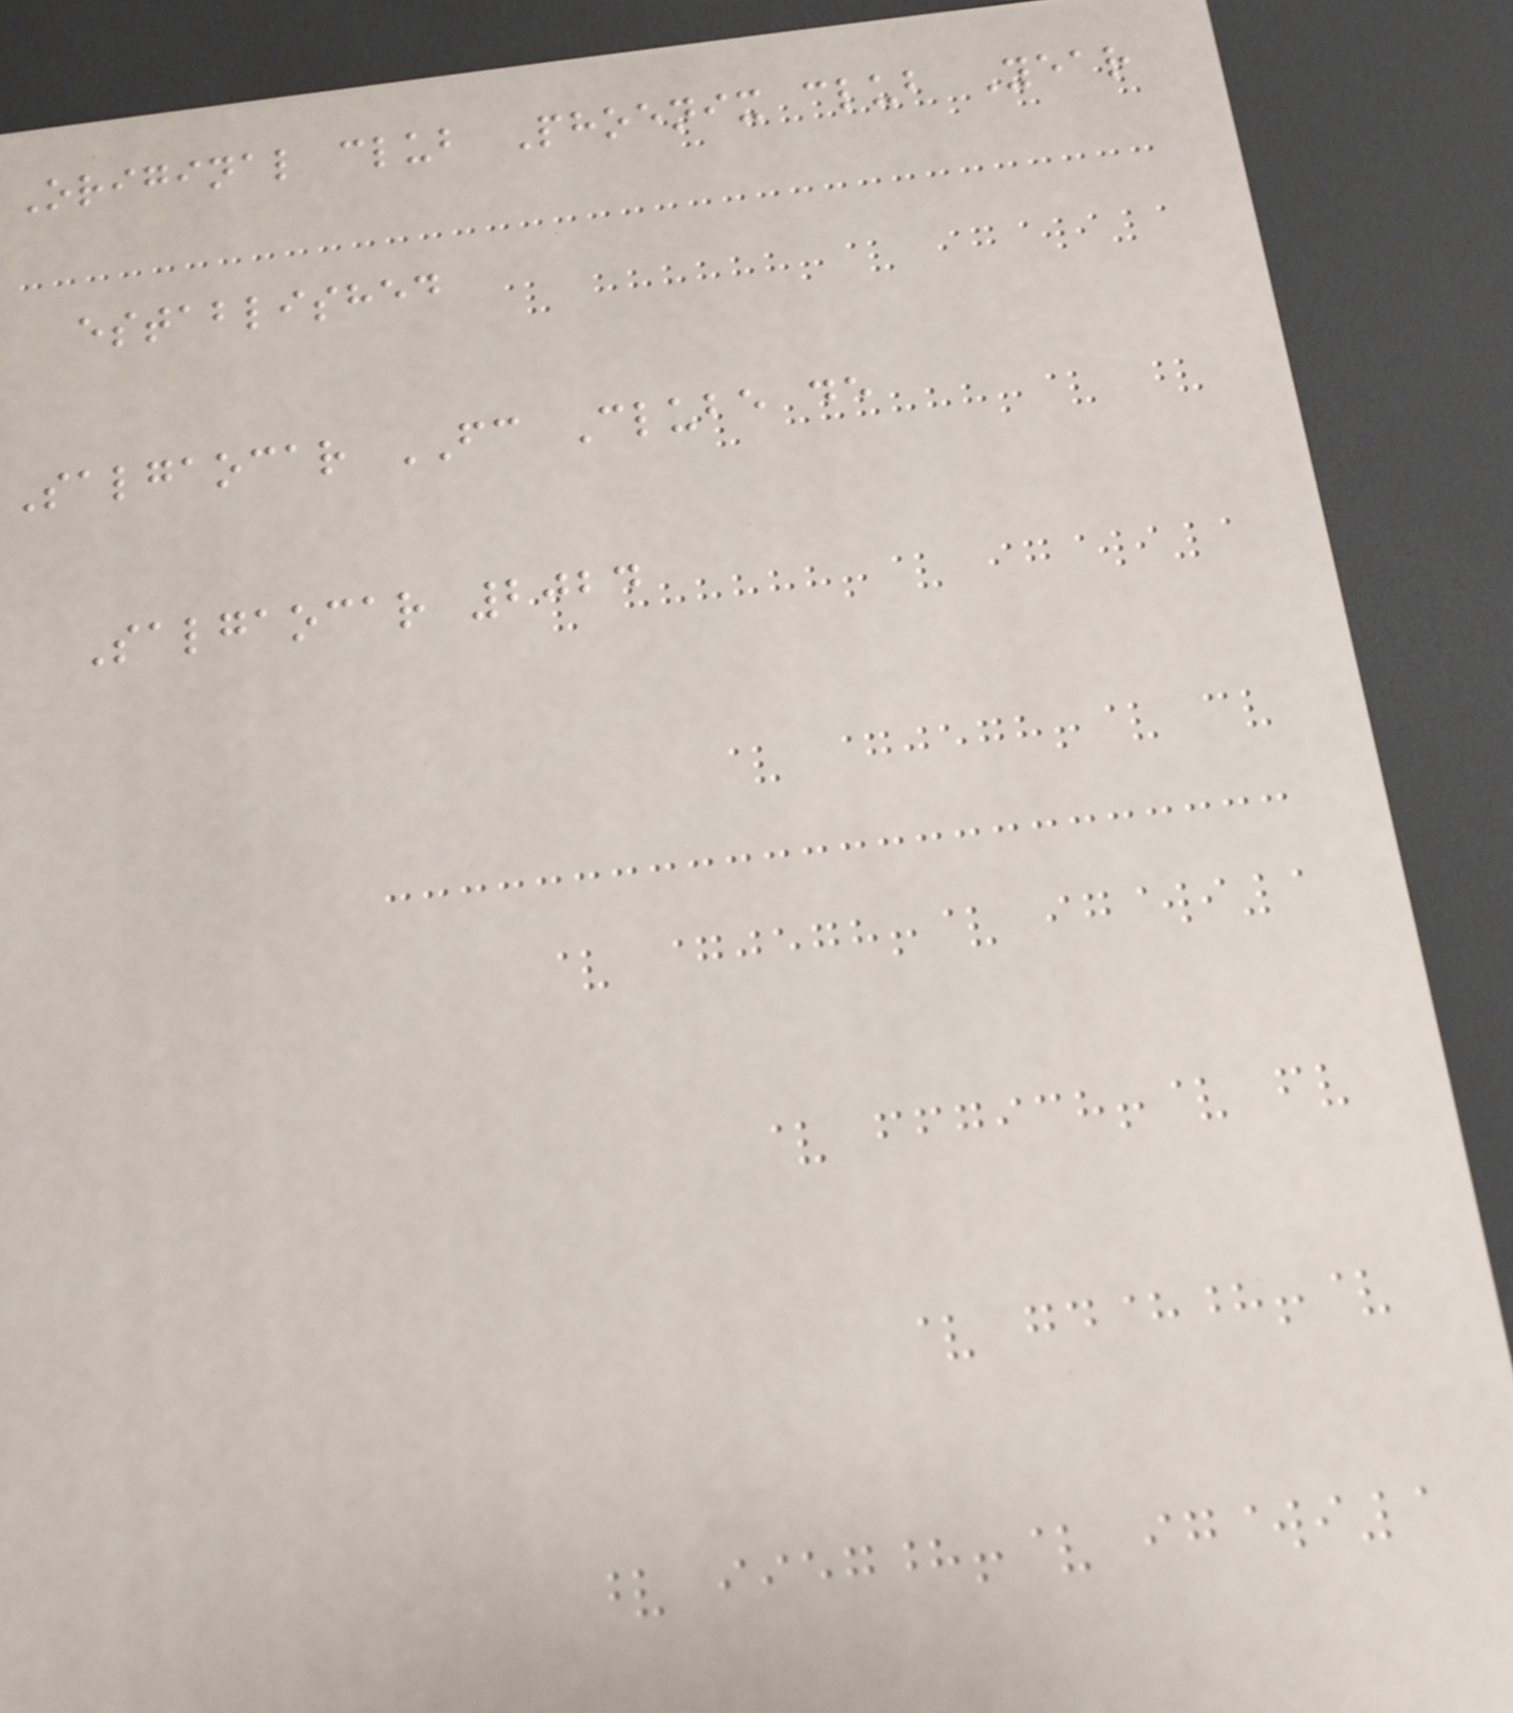Original club Phoenix club Year
established
Salgaocar FC Clube de
Salgaocar 2024
